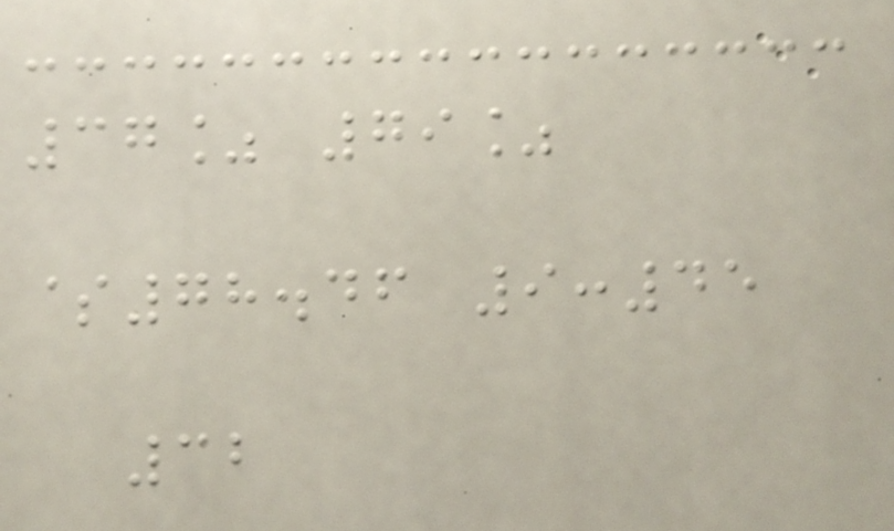37% 79%
$78.46 9:45
32
